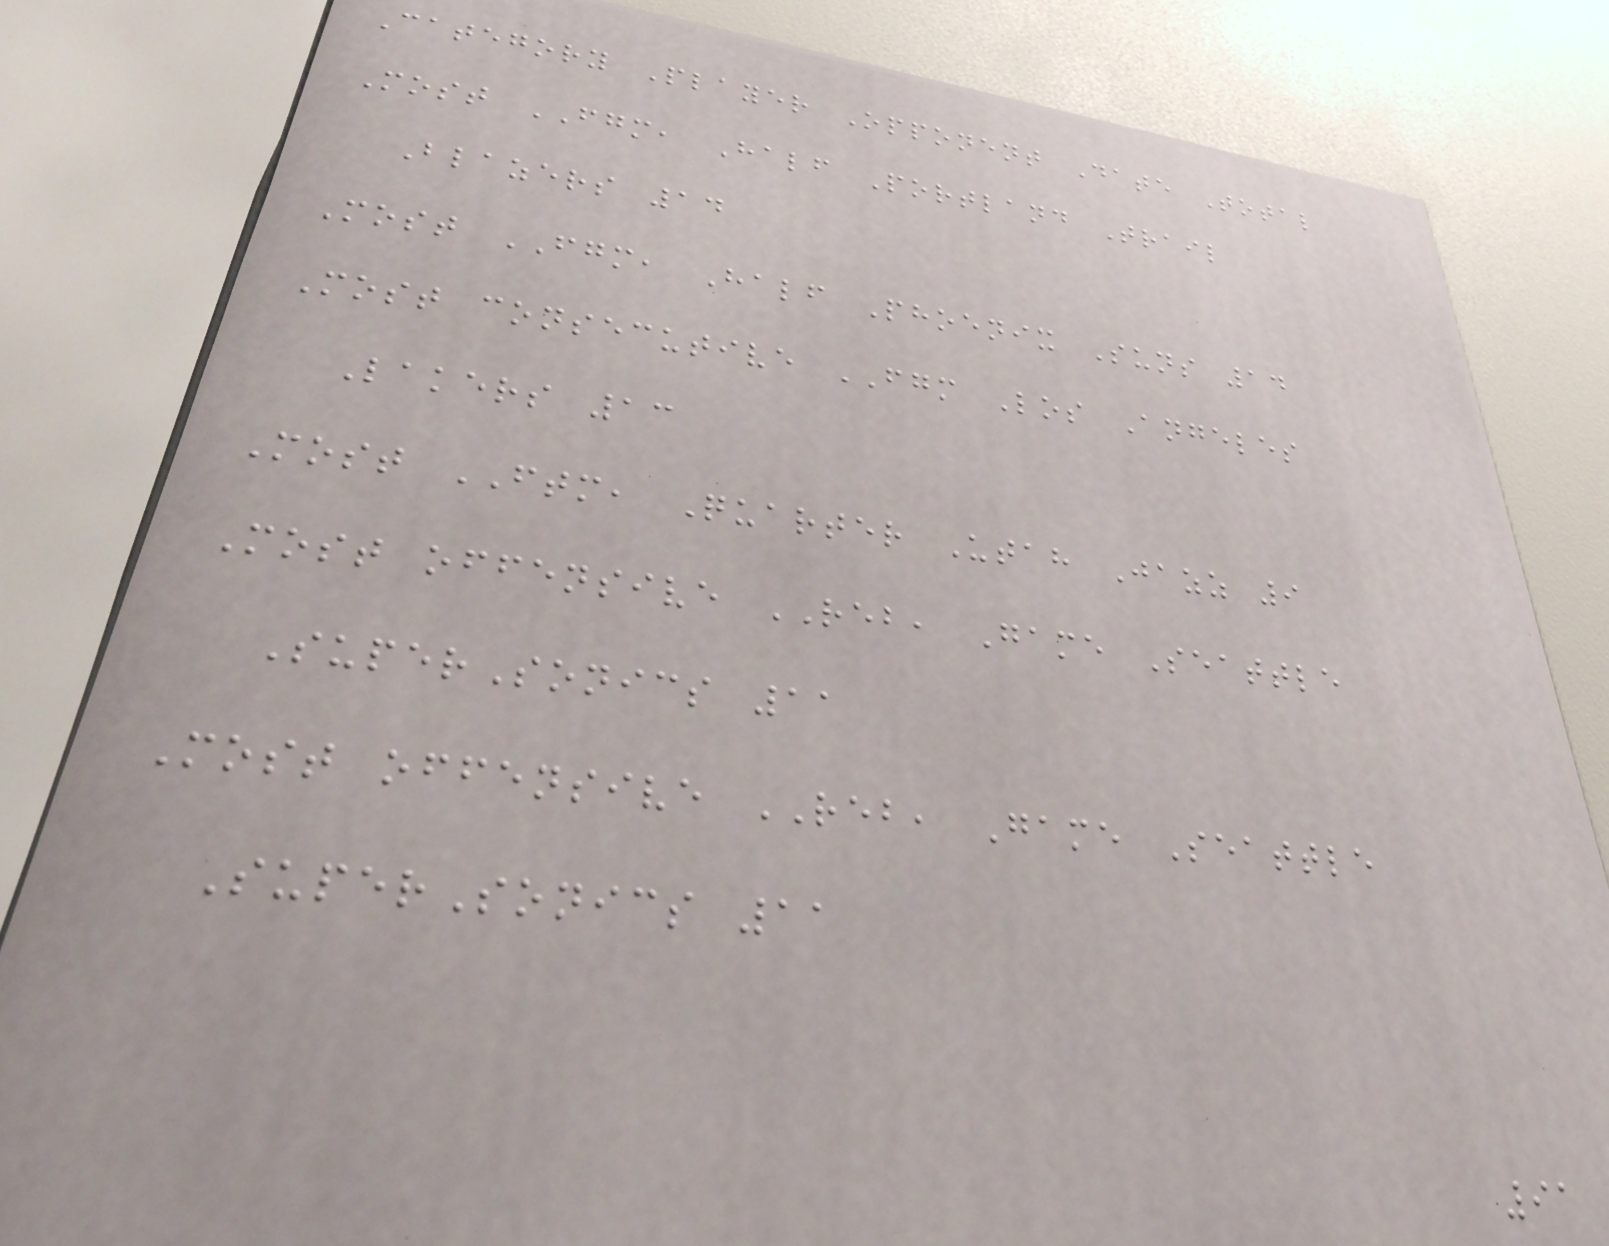Category Player Opponent Date Total
Most FGM, Half Portland Trail
Blazers 14
Most FGM, Half Phoenix Suns 14
Most consecutive FGM Los Angeles
Lakers 13
Most FTM, Quarter Utah Jazz 9
Most offensive REB, Game Seattle
SuperSonics 11
Most offensive REB, Game Seattle
SuperSonics 11
91
